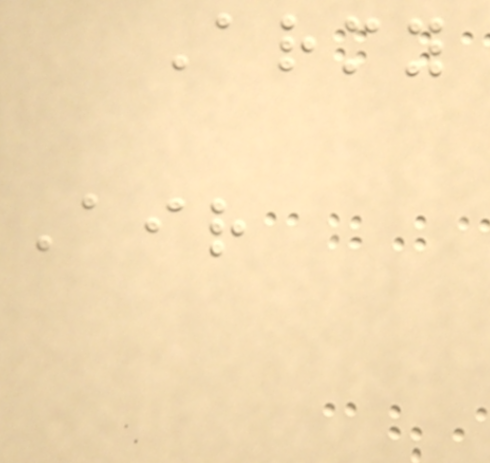Army
Air
